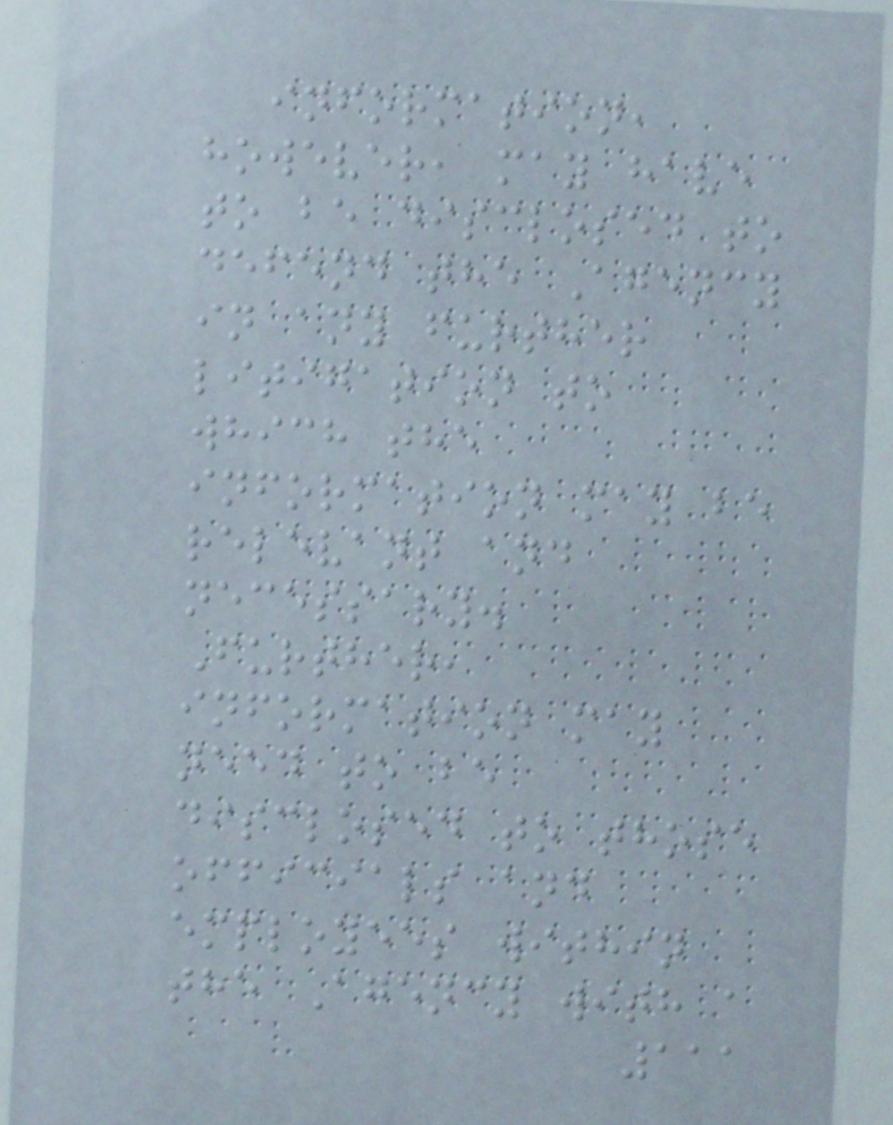information,
however, may have
to be disclosed to
defend the Agency
in any further
litigation to
which the
information may be
relevant and
necessary.
Further,
information may
need to be
disclosed to those
officials and
employees within
the Agency with a
111
